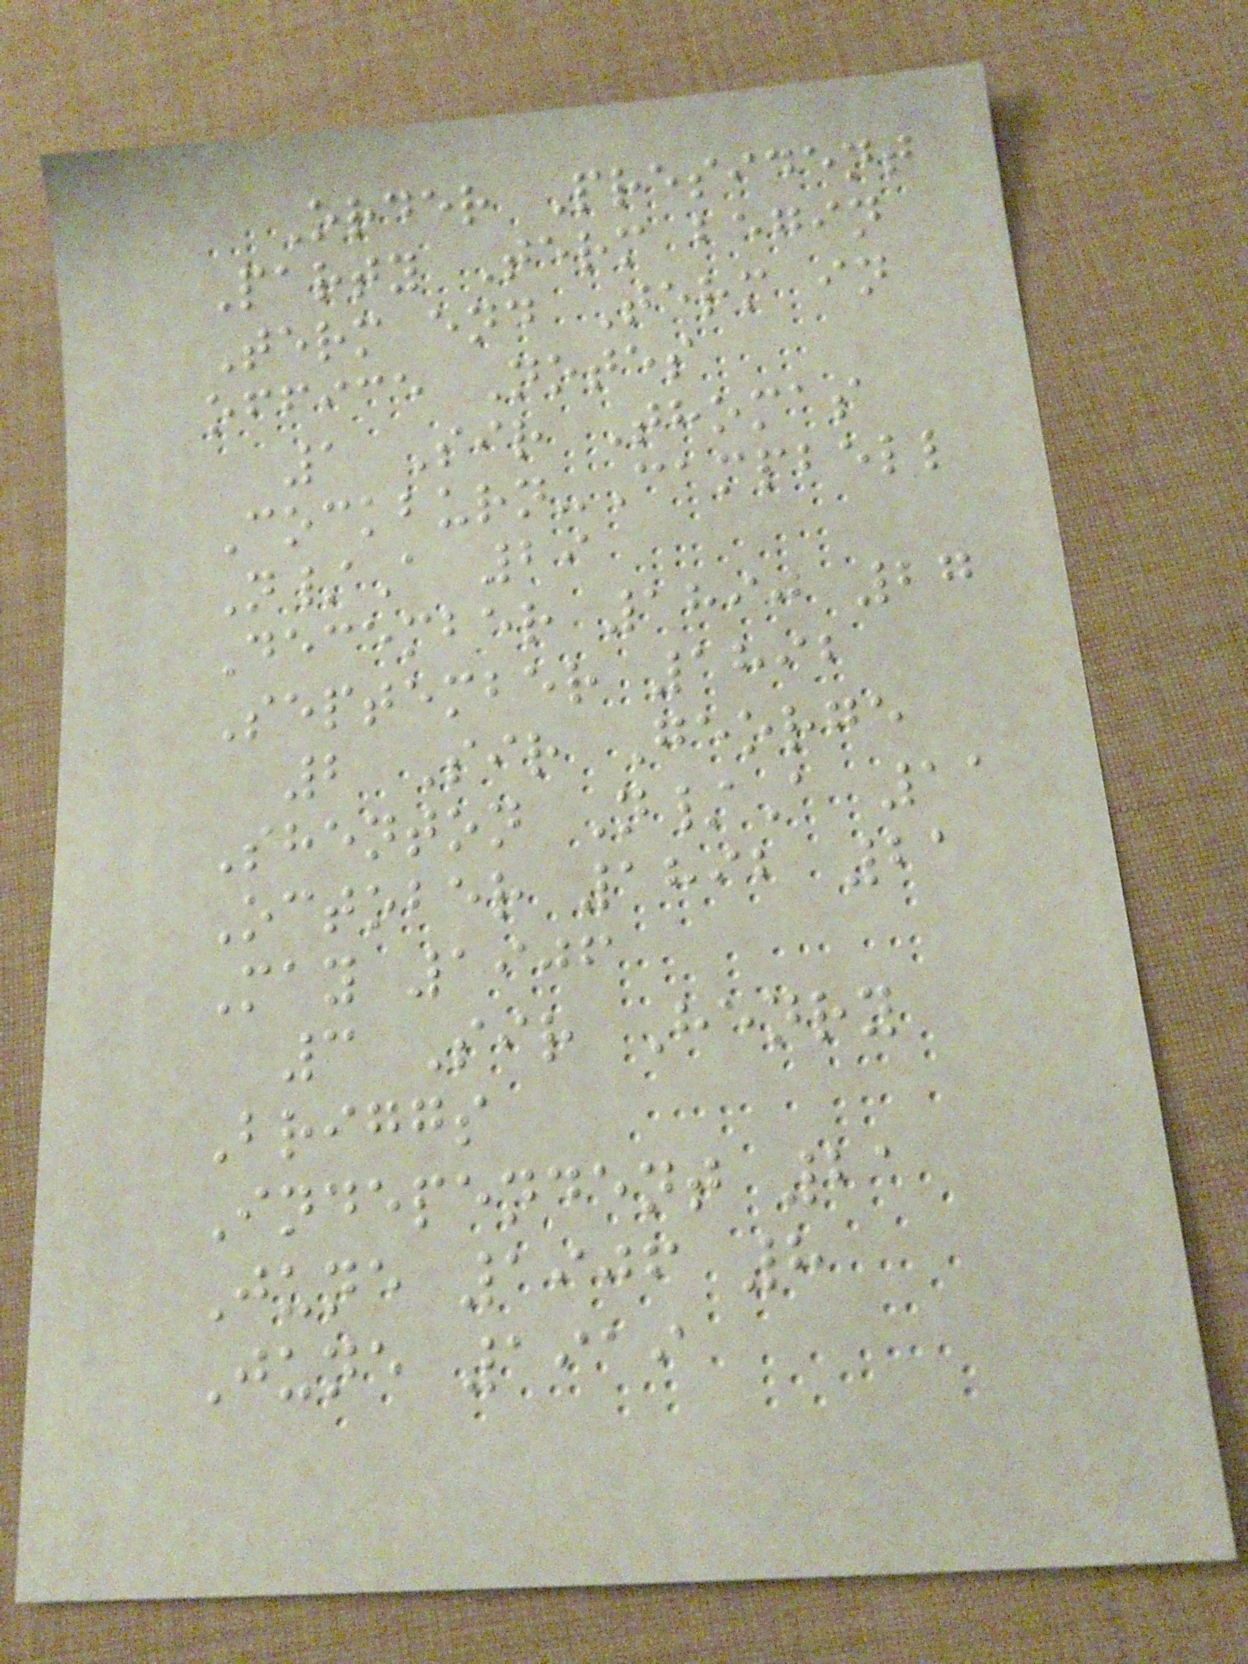Order President
Party Term begin
Term end Term in
office Notes
1 Sir Thomas
Cockburn-Campbell
N/A 29
December 1890 27
September 1892
2 Sir George
Shenton N/A 11
October 1892 21
May 1906
3 Sir Henry
Briggs
Independent 21
June 1906 8
June 1919
